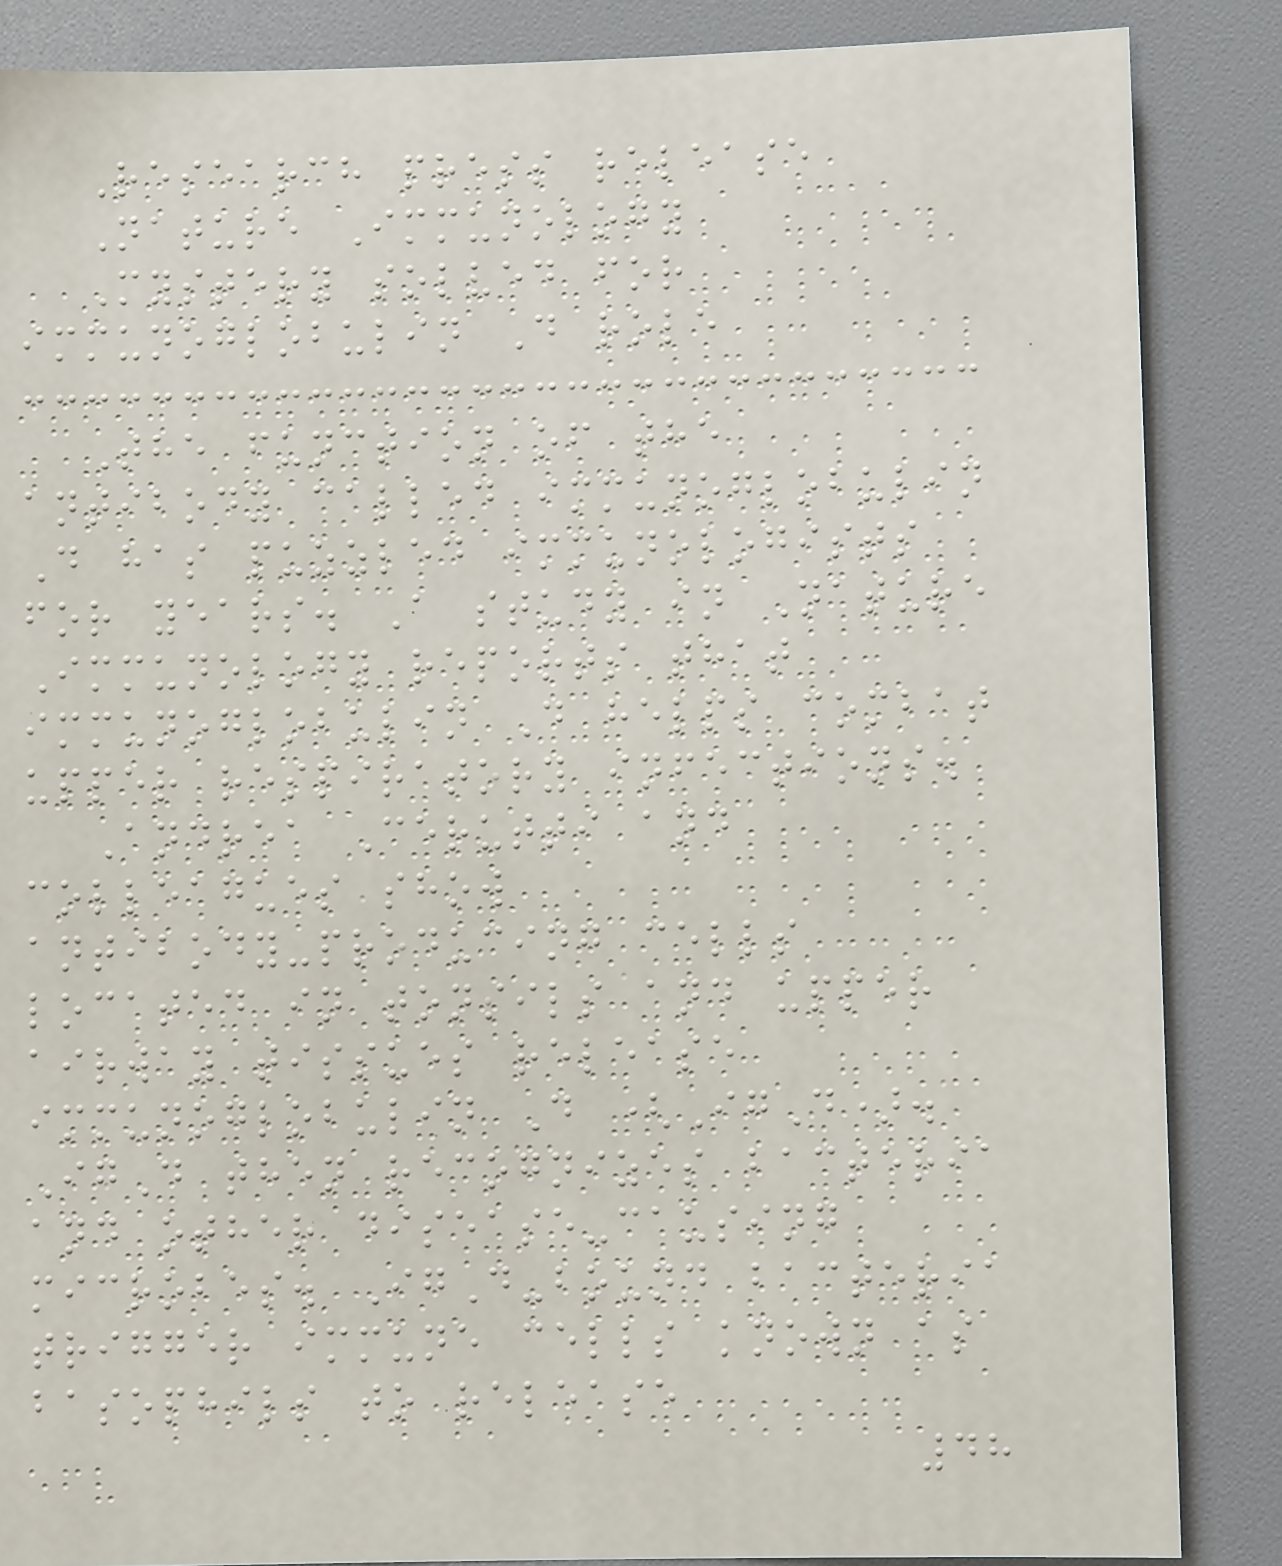Research press release
Nature Immunology
Mystery solved for
immunoglobulin D role
The function of the
antibody called immunoglobulin
D has puzzled immunologists
for years. A study in Nature
Immunology reports that
immunoglobulin D helps combat
upper respiratory infections.
Andrea Cerutti and
colleagues show
antibody-producing cells
located in tonsils and upper
airway tissues release
immunoglobulin D (IgD).
IgD then recognizes bacteria
and other disease-causing
microbes. IgD-bound bacteria
trigger immune cells known as
basophils to release
48
